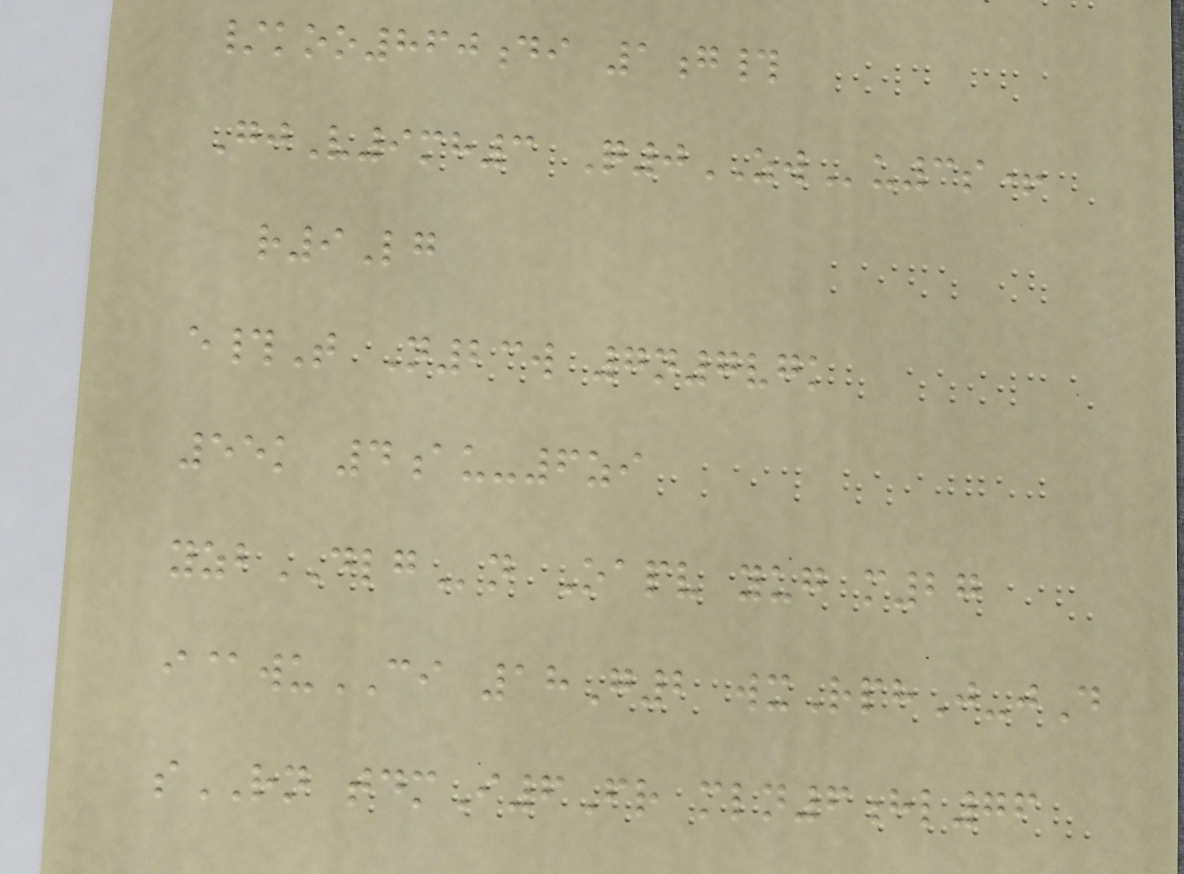/koo860di 1g#
GjV9mh3 Q0ZWu3s+
r9Lg
e#T N23w 7n7vgk
55k 4au-6zi
yzbDLGn Oapv yug m27
i@wuCI 18G2 wxRphJ-jD
sRN tdmI6Fr mln6hl76
